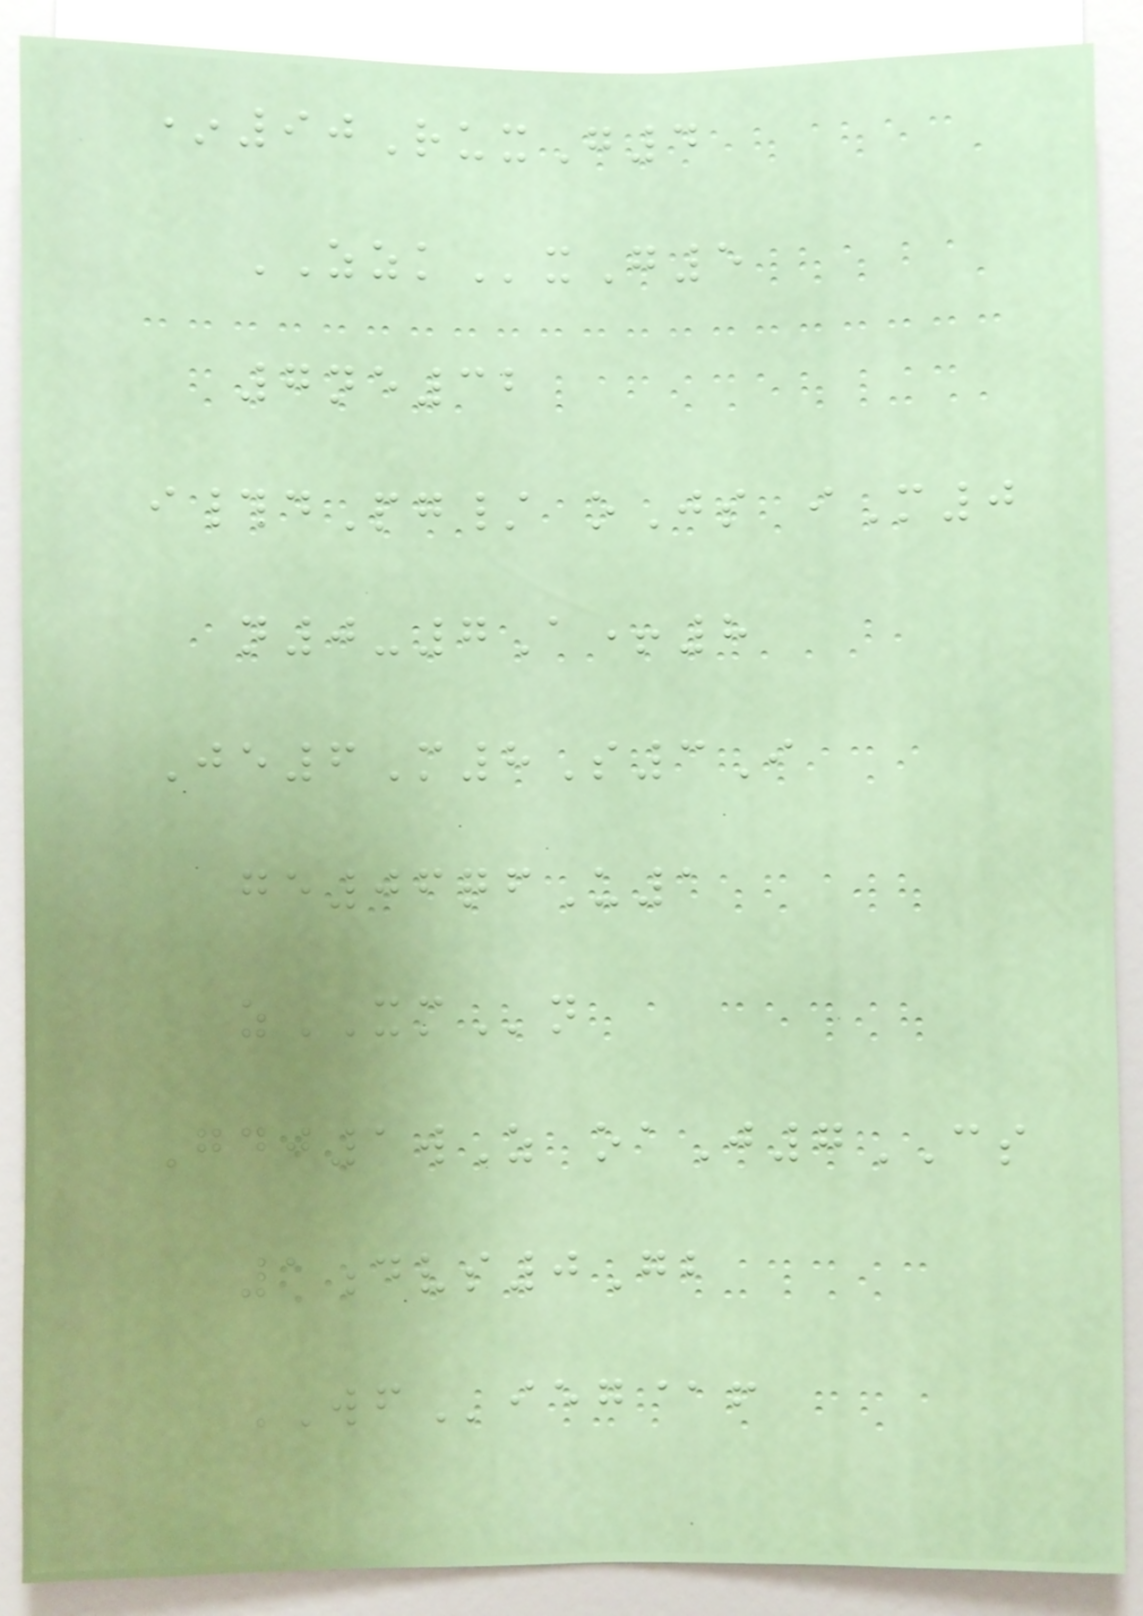*90RuxG4
ZZKxG5
7ne32
i#dPg/ oJs iM0
n0-7A+8
Je6M8S3I
ge06qfU1
zXMn
Gdj1wZ oaJ7CS
1dvs0Gb
WFieg@f
